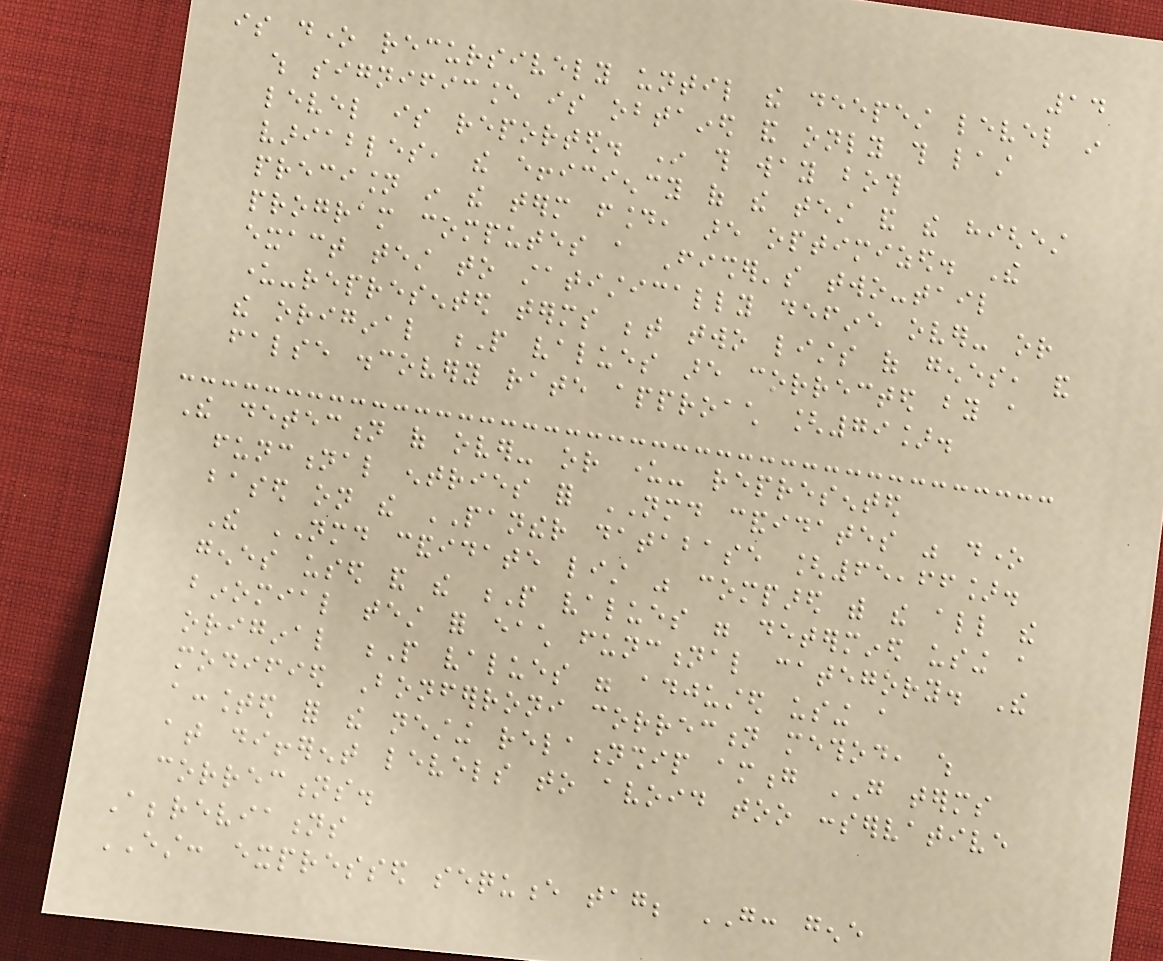14
is done recursively until the deepest level in
which significance is obtained and only this last
level is reported. In this way both
variables, the efficiency of the test and the highest
precision in the term found, are optimized. The
program computes a Fisher's two-tail
exact test to statistically define over- or
under-represented terms between two lists of genes, and
the original P values are corrected by a
false discovery rate approach [79].
The detection of over- or under- represented
functional entries for NMD candidates was done
based on the PANTHER database [65,66].
The NMD candidate list was compared with the all the
genes used and the P values were determined using a
binomial test for each functional category. The
original P values were adjusted using a
modified Bonferroni correction method, which
accounted for the nesting relationship among GO terms
at different levels to avoid too conservative
corrections.
Abbreviations
EST: expressed sequence tag; GO: gene
